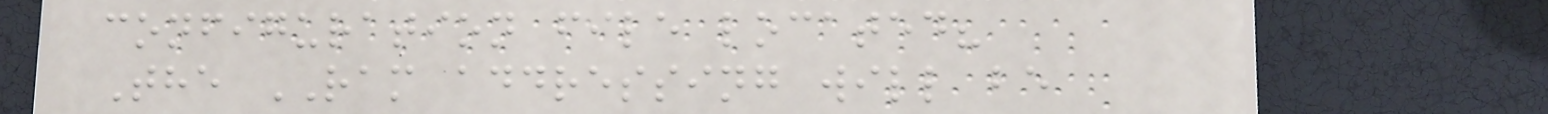configuration file located?
The RAM addressing will be
